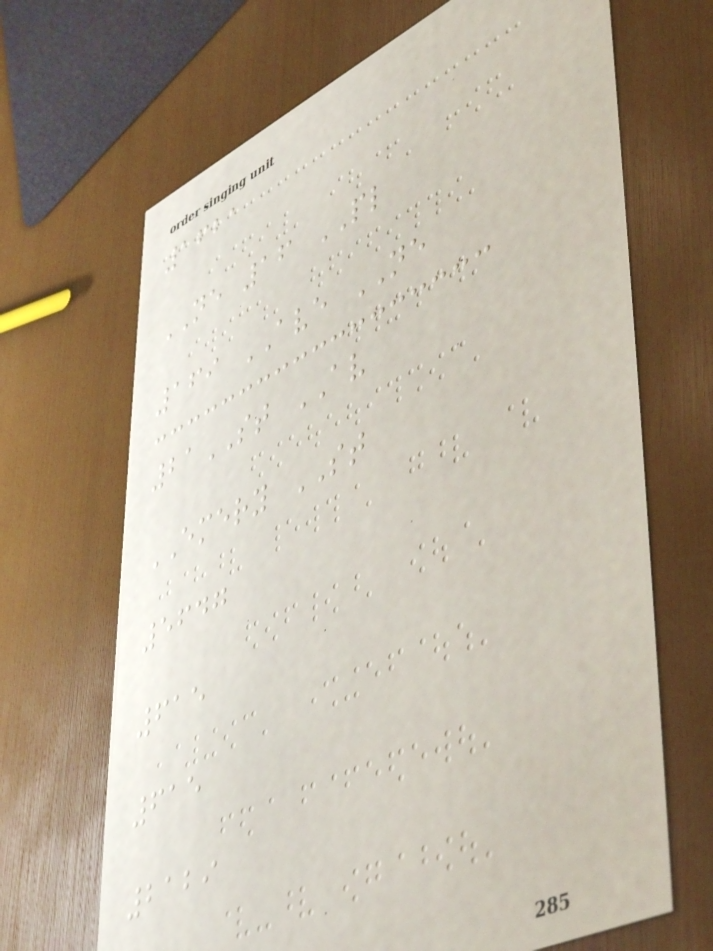1621
NE 16 PL
169 AVE NE
21ST AV
EMERY ST
5647
615
615
2129
